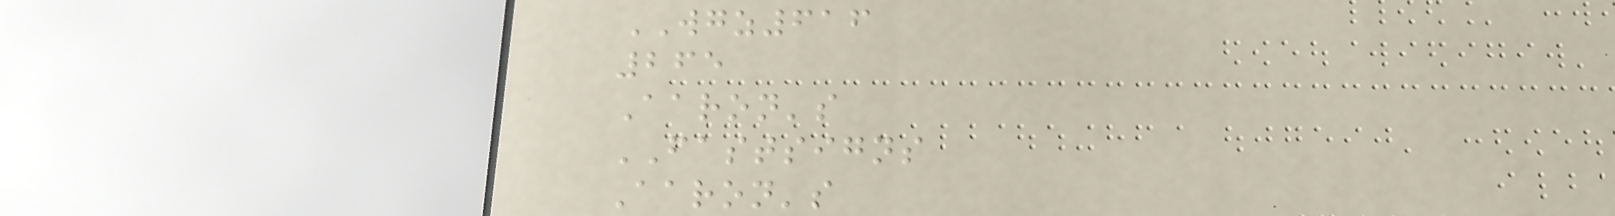WGZ616
265
Aaron's
FASTSIGNS
Aaron's
